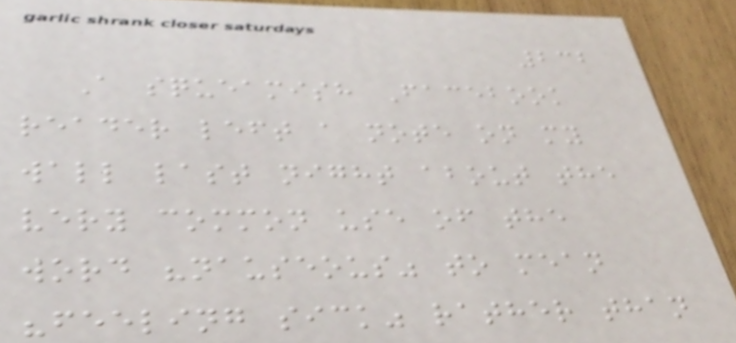232
A squeamish Facebook
reader left a note on my
wall last night about the
very common use of the
word "nauseous" to mean
"feeling sick" rather than
